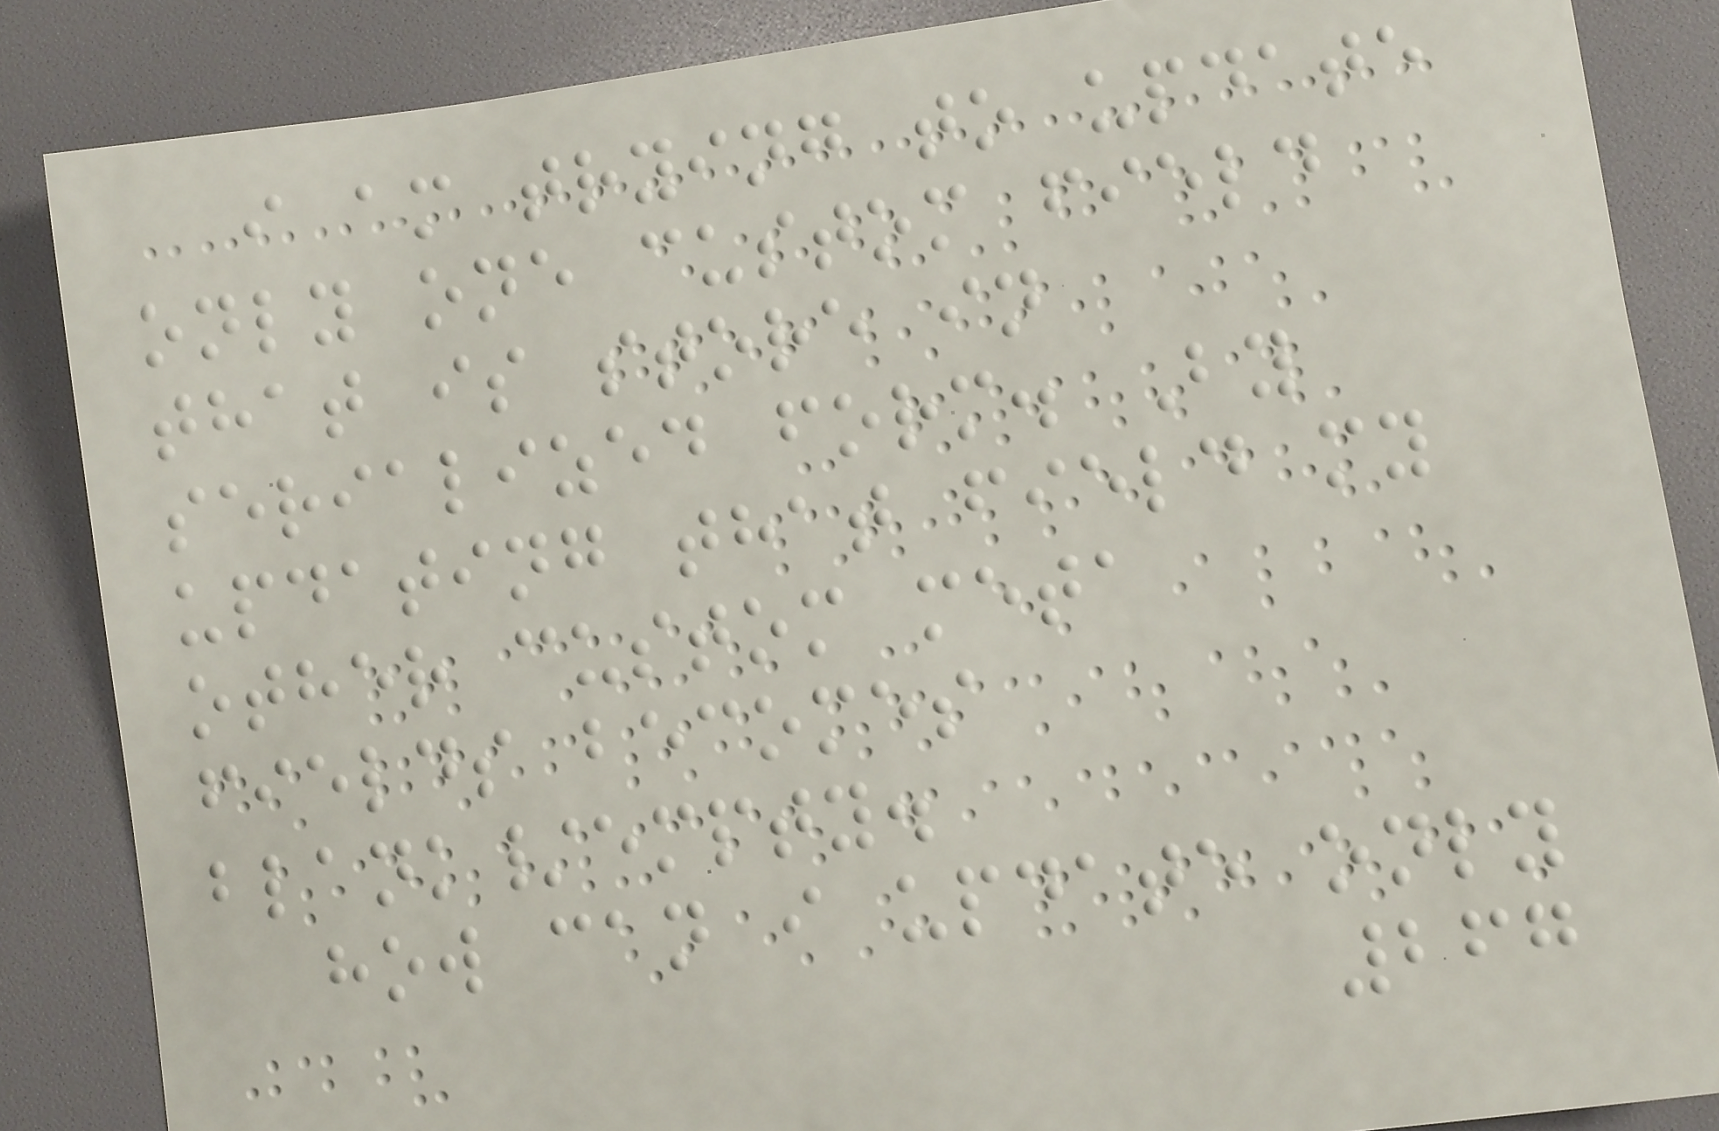i am trying to update
only one custom field
that is store in
serialized form. By
updating that field my
other custom meta
fields becomes
blank/empty.
how can i update only
267
